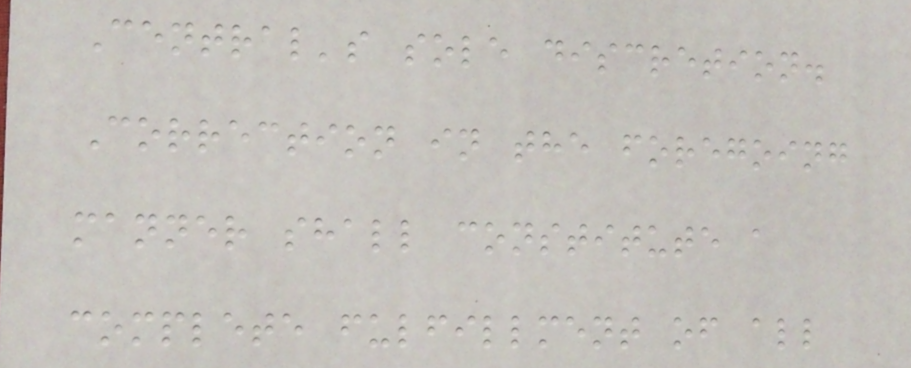Central's sole discretion.
Correction in the foregoing
manner shall constitute a
complete fulfillment of all
